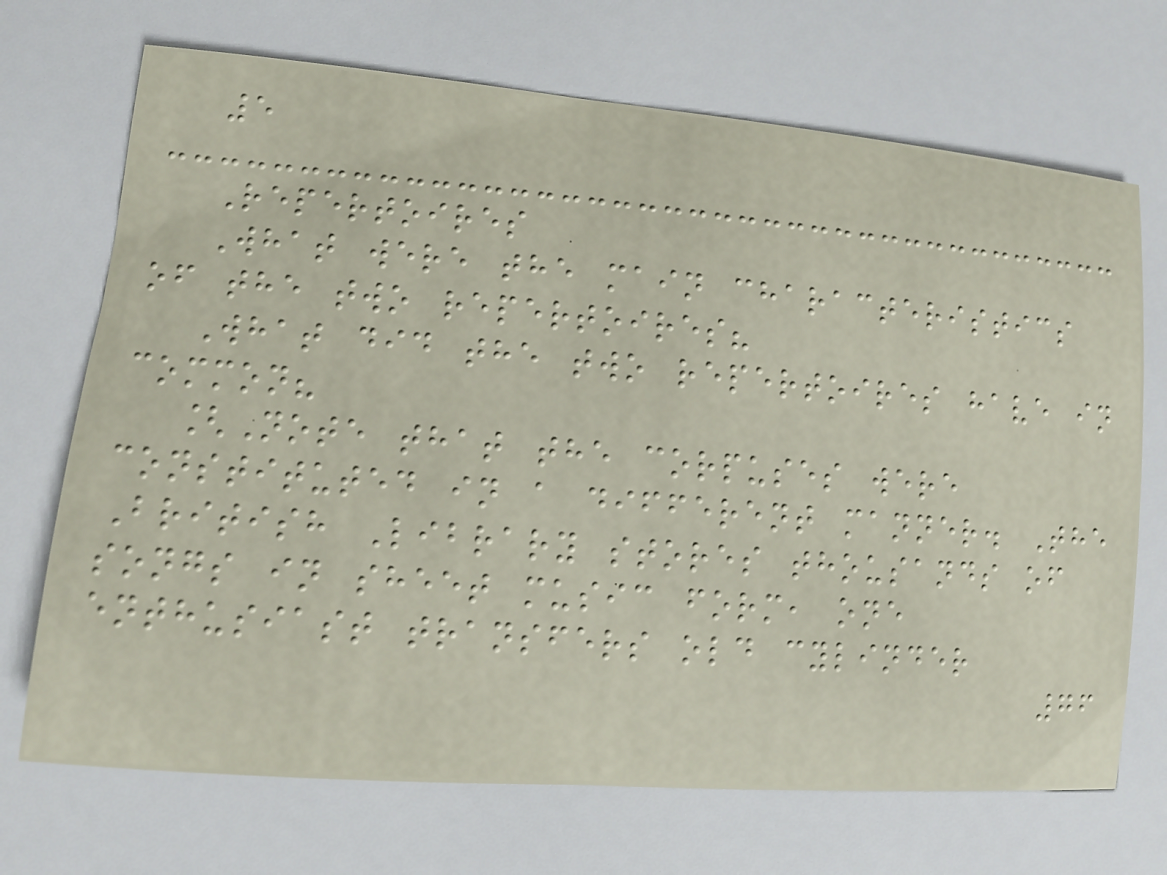5
Repertoires
What were the main characteristics
of the two repertoires?
What did the two repertoires have in
common?
[Note that the corpuses were
constituted in a different manner. The
British Library stores thousands of
songs in sheet music form, one
enthusiast transfers old cylinder
76
